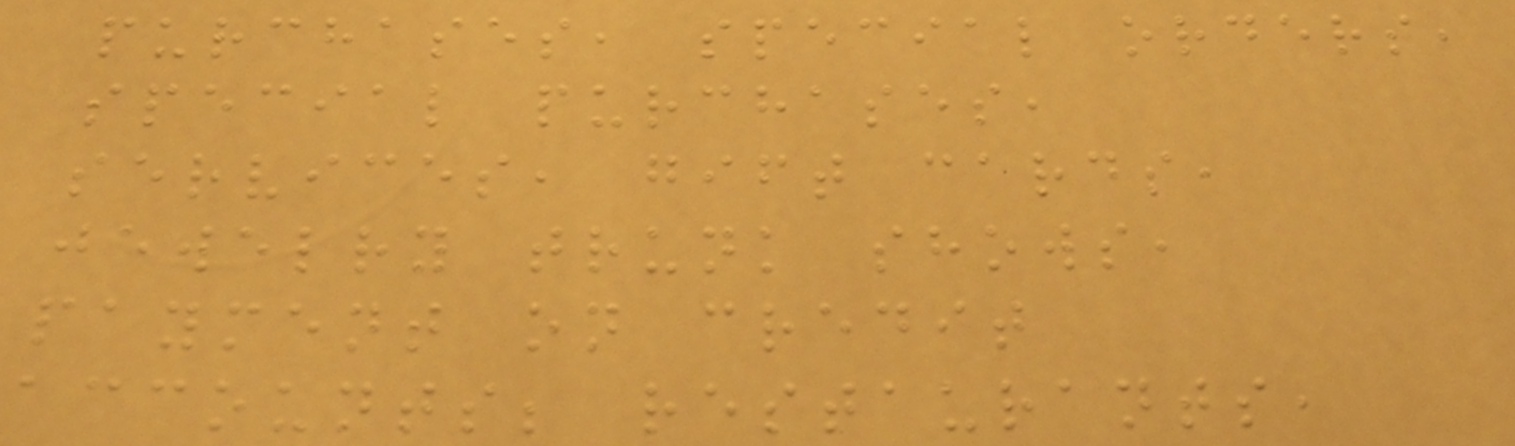purchases, special orders,
special purchases,
services, gift cards,
jewelry trunk shows,
payment on credit
accounts; restaurants,
